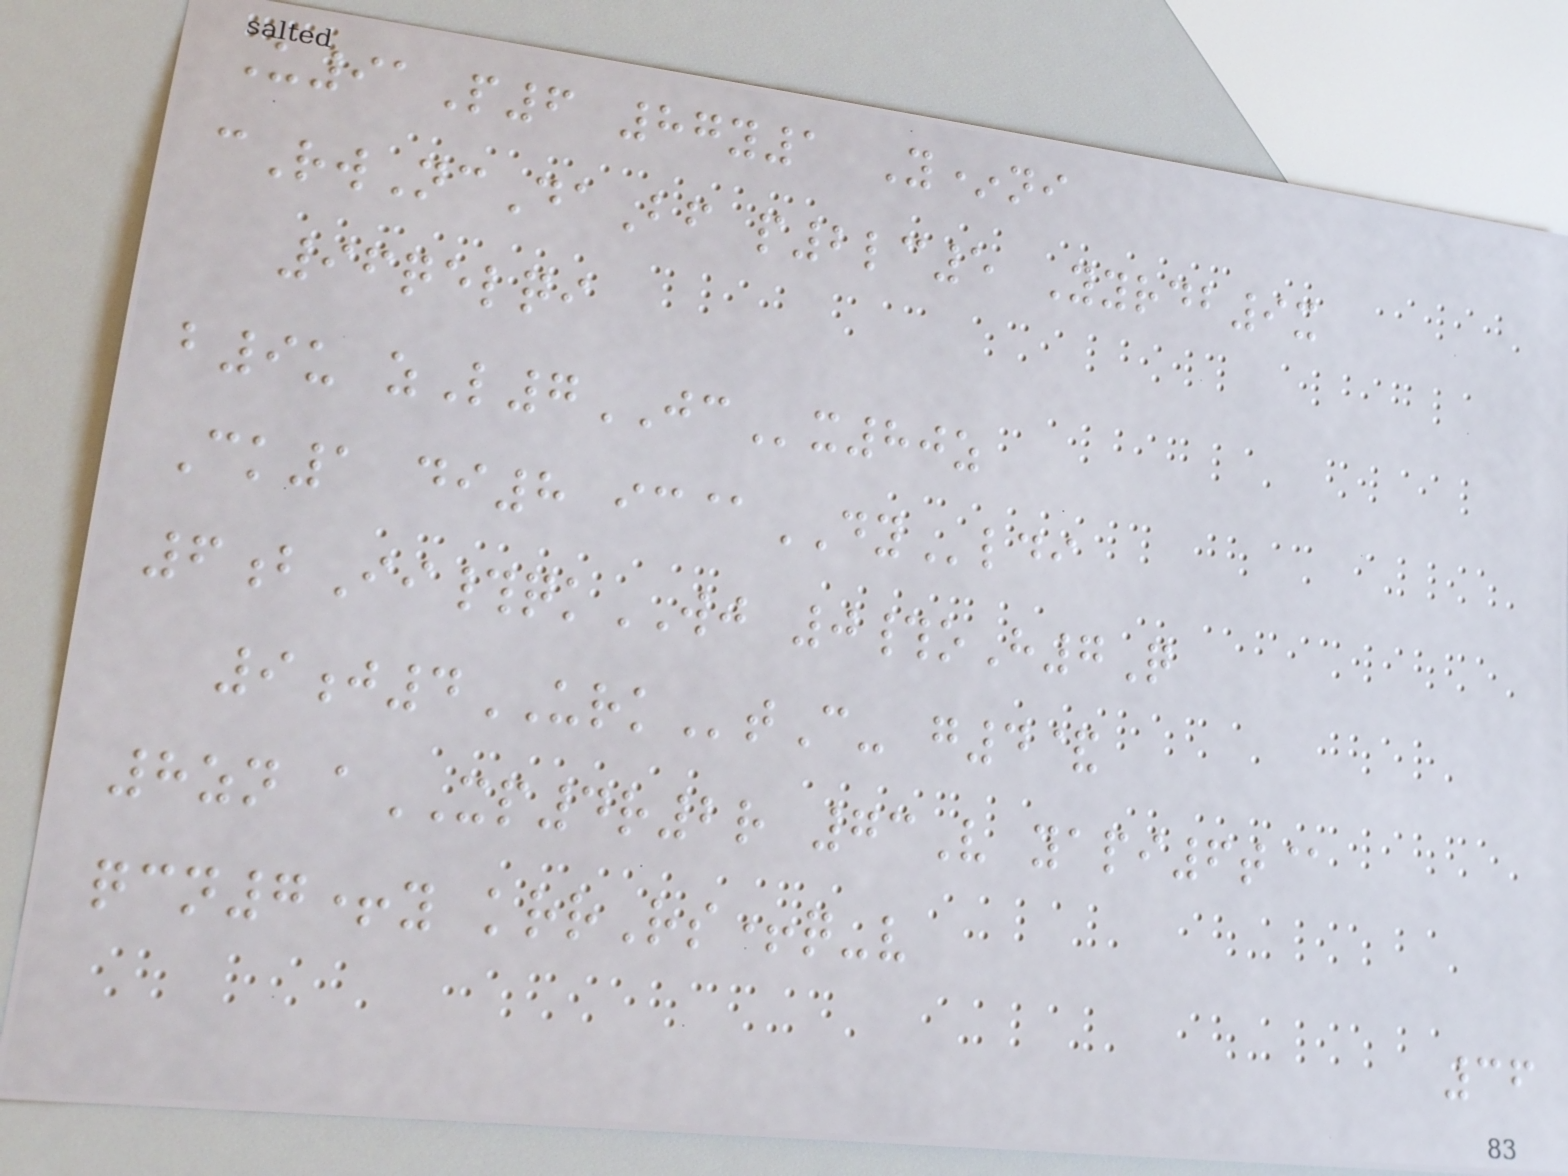U91P6 87y1 Y*ni
cRwNcDaBf p2lc5 Yyrdb9x
96qelqi
b9u zL7JCx80z
Ck1 di8 ic@DYldi
6bIi#qkWJ 0#oH7Q
9j4URKtC- g4&
8zn aXP4r2r 73V yapi6t@
qcn7+y krrRs+q-v
36
